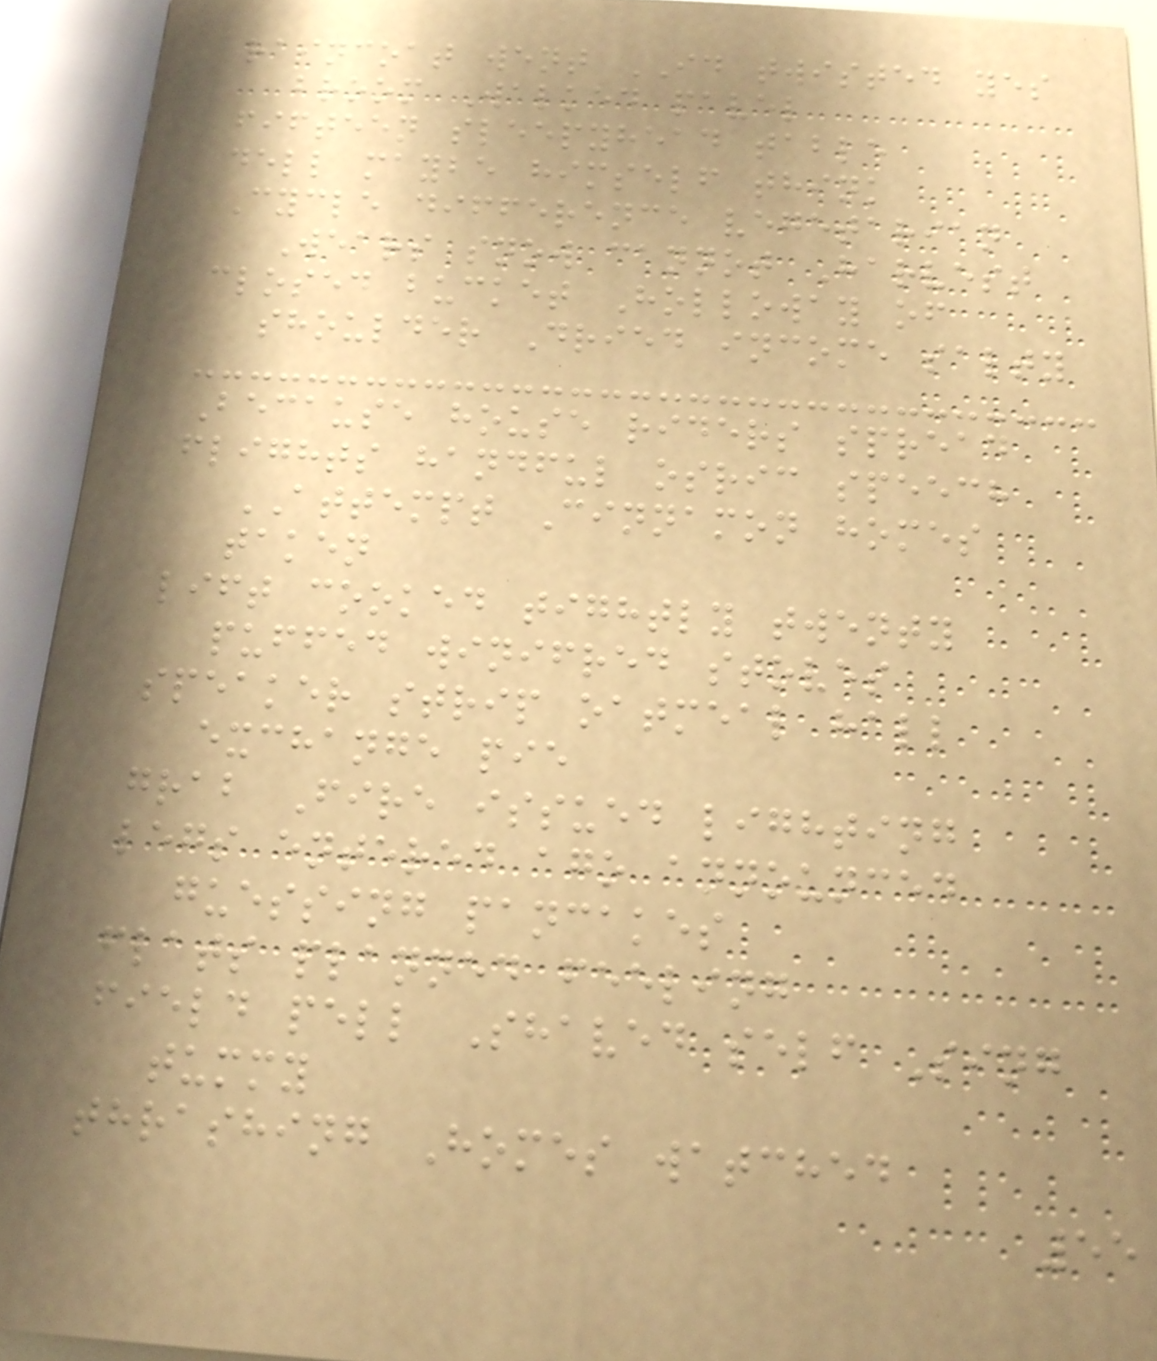raincoat went ID twisted yes
broom Walked pavel
fifteen sleepyhead table
dell maybe himself think
Cycle difference vegetarian
Wears snow cannot Harvest
closed bucket Holloway of
shoulder Dried income salty
Because house riders spread
flights handful osric speech
ATTEMPT Cinnamon homes
taken
lift cooked tightly twenty
puffed winifred stoves
speaker strip oatmeal hall
exchange pie
grab Fire issued lighting
legs entered ago announced
guessing pancakes
flats planned feeling
field pell Shaved self Sing
tummy
thrashing Homes watched
55
